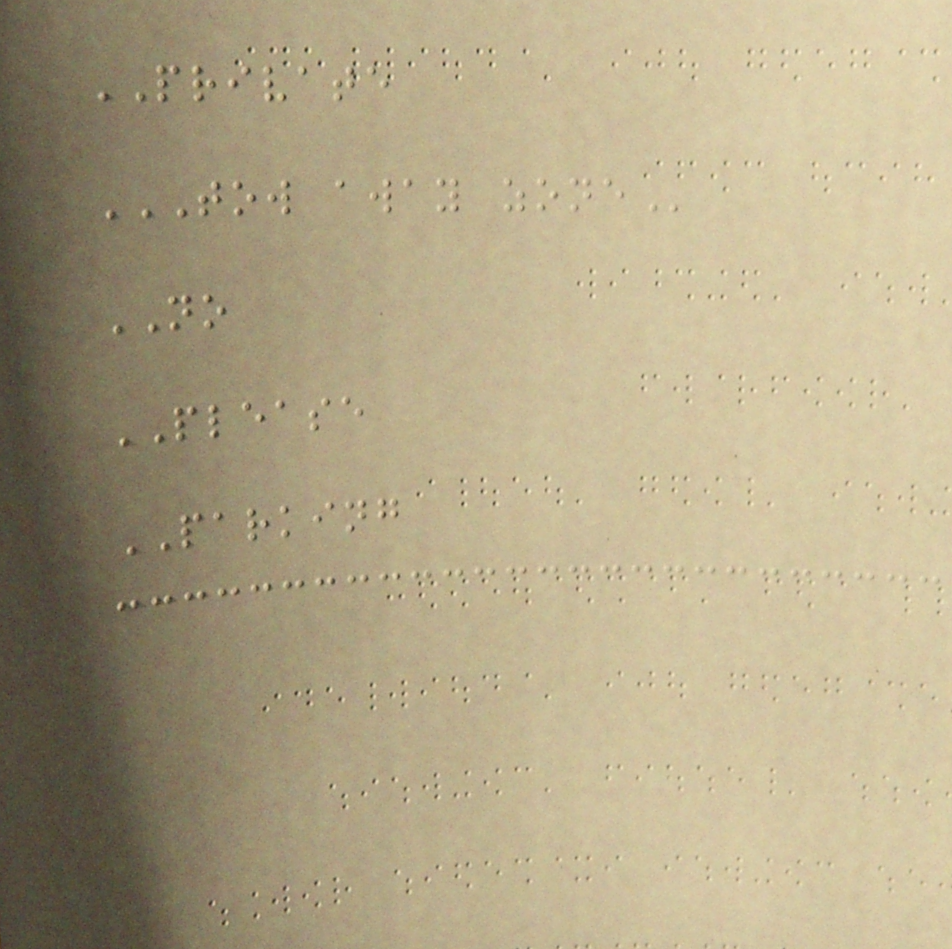PRIVATE
TOW AWAY ZONE
NO
PLEASE
PARKING
